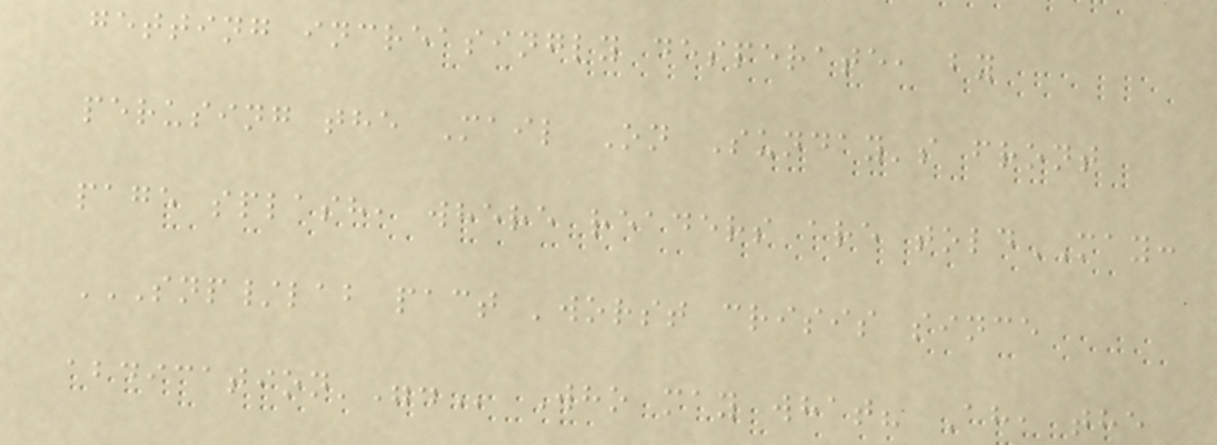getting increasingly desperate, by
perusing the Mail On Sunday's front
page splash, where readers are toldMAY:
SNP/LAB PACT 'WORST CRISIS SINCE
ABDICATION'". Who may what? Ah, the
